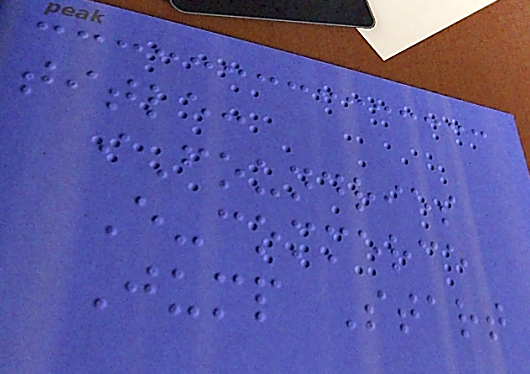title:
iFoundries
E-commerce
Jump Start
